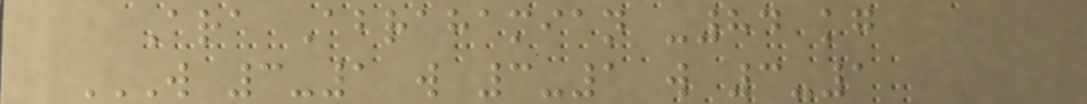Ara Abrahamian -84 kg
W 3-1 W 3-1 W 3-1
